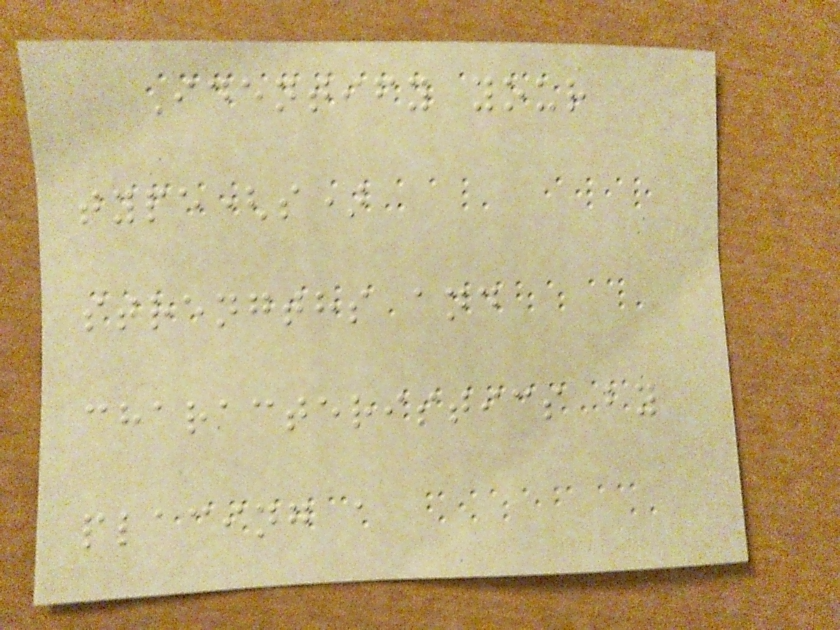Identify your
type(s)
strengths and
characteristics by
placing a
